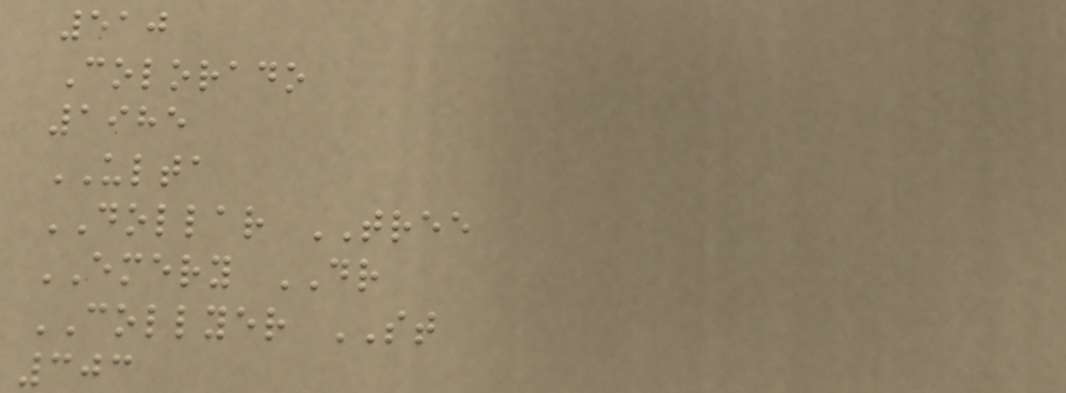510
Colorado
1985
ULTA
DOLLAR TREE
EMERY DR
COLLYER ST
303
